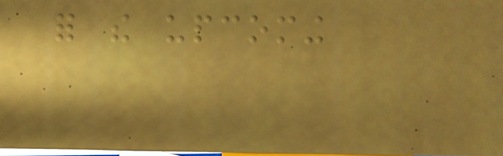for the upcoming
